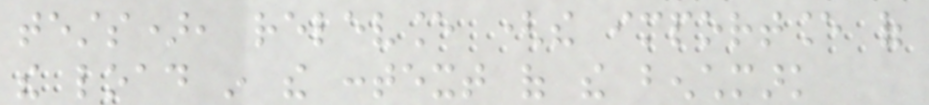tests), relevance (the importance of
the load in the context of the benchmark
